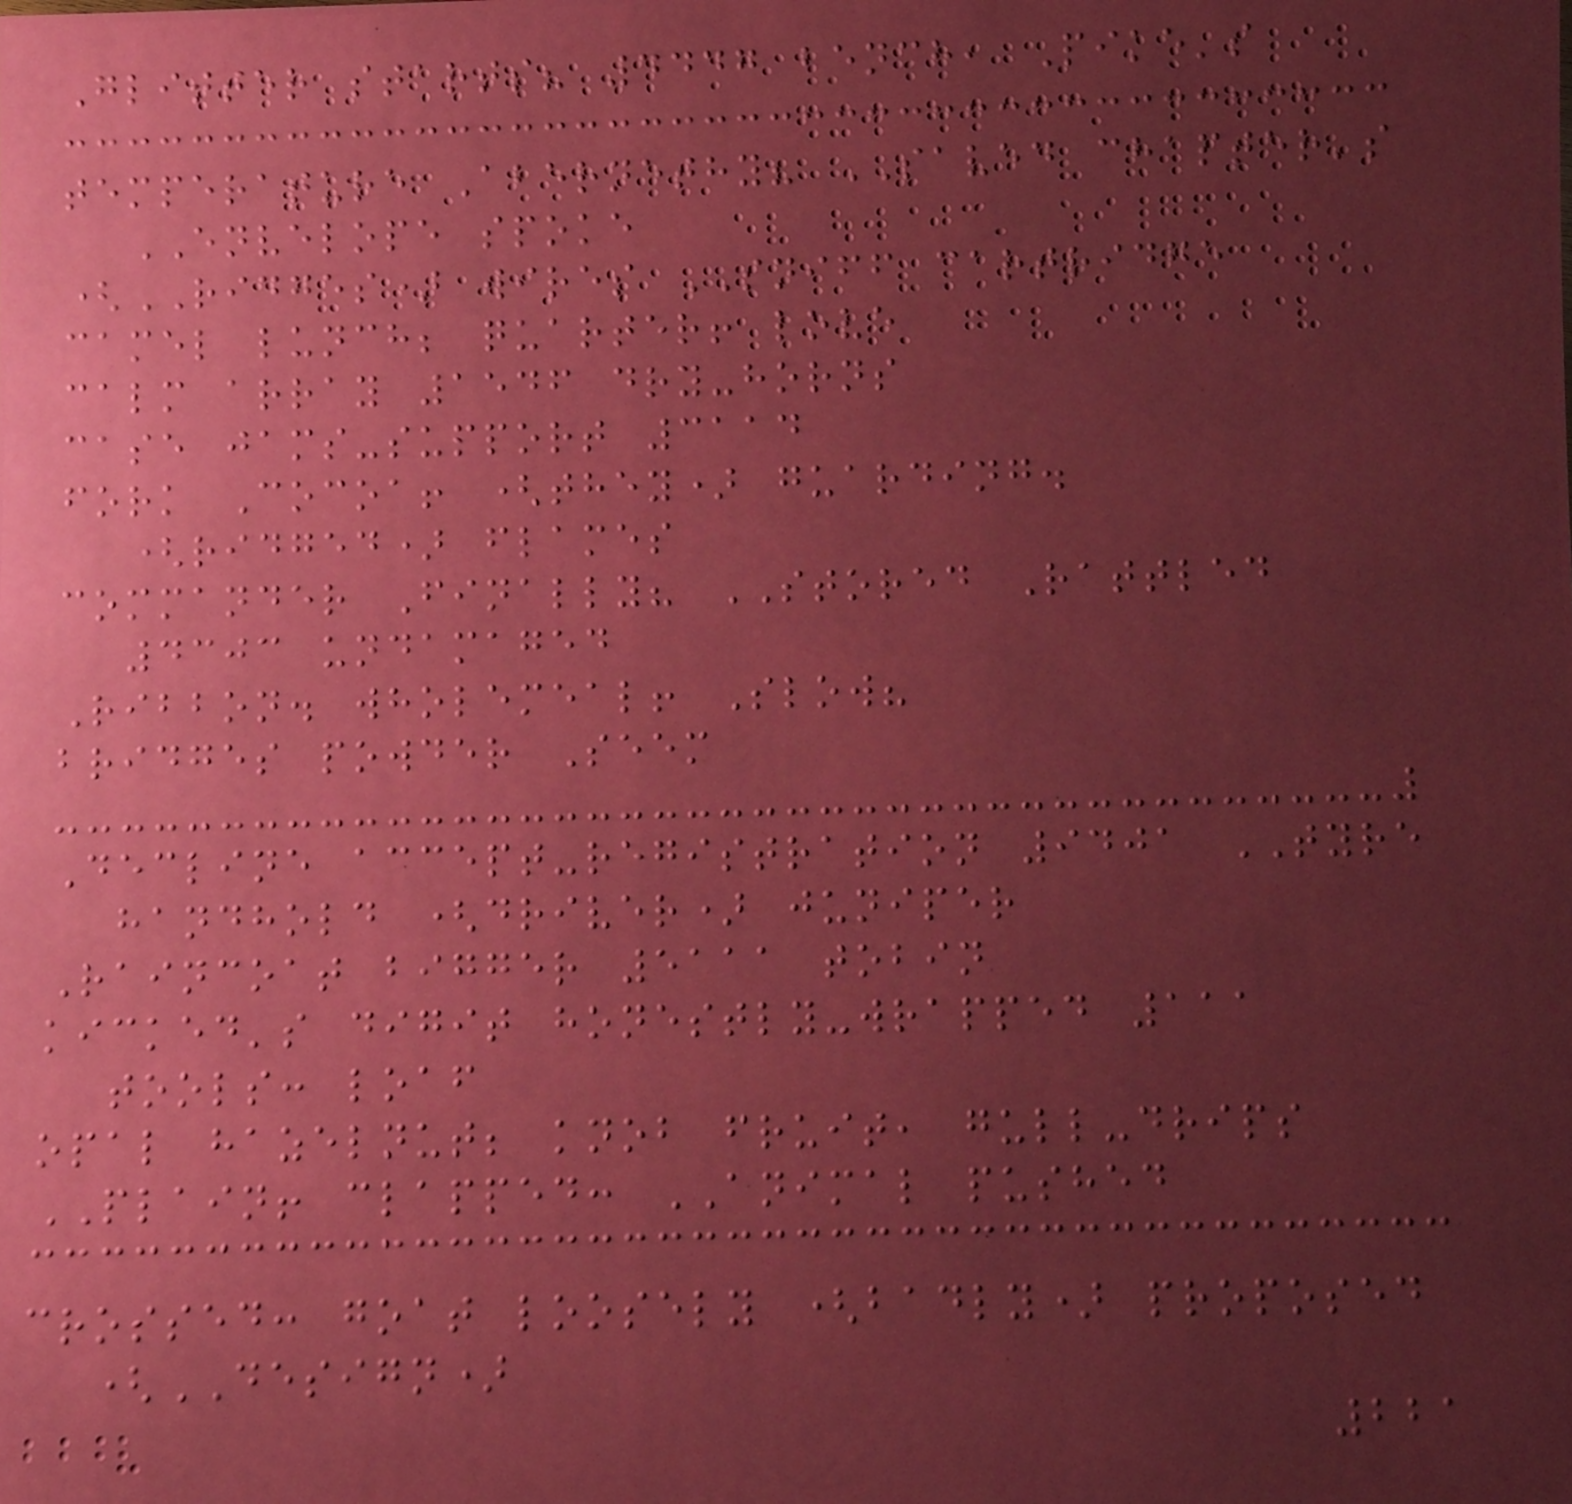Glitter starts? 4447 bench, Pike's
temperature Abernethy? SAVED chapter's
ENVELOPE spoke
(RIDGES) wires SNIFF cartridge
camel lunch; quarter! love
calm array 1546 dry-horns
case jams-support 3114
fork Cocoa! (they) guarding.
(ridged) flames
commander Finally? STORED Rattled
4303 undamaged
Ribbon. wholemeal! Slow?
bridges powder Seem
Decline accept-registration 9401 TYRE
handhold (driver) juniper
Raincoat bigger 5111 tobin
kicked's digit honestly-wrapped 111
tools: loaf
opal hazelnut; knob fruit, gull-drips
PLAIN! clapped: ANIMAL pushed
crossed: goat loosely (badly) proposed
(DESIGN)
221
